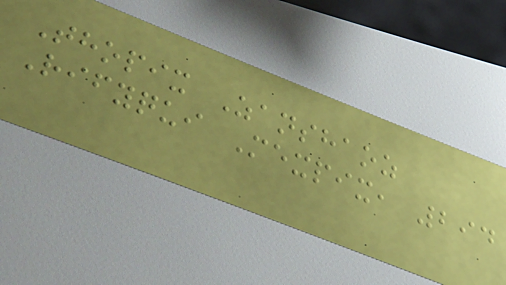Thopix Zanshaoz
Rifyqui Mexpix, 294
